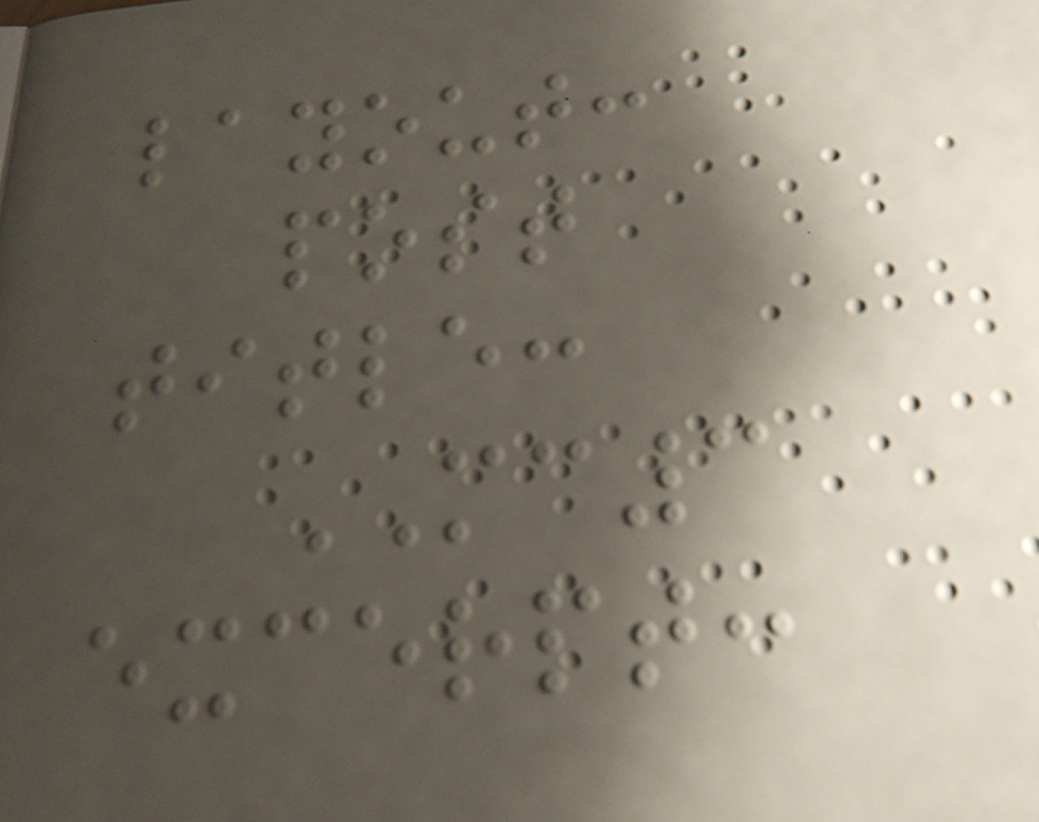layout:
post
title:
MC3
excerpt:
